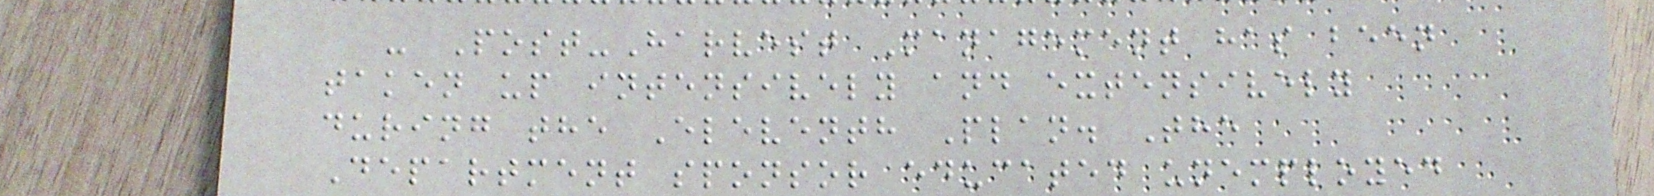- Post-Harvest Management has been
taken up intensively and extensively
during the Eleventh Plan. The
Department sponsor educated unemployed
